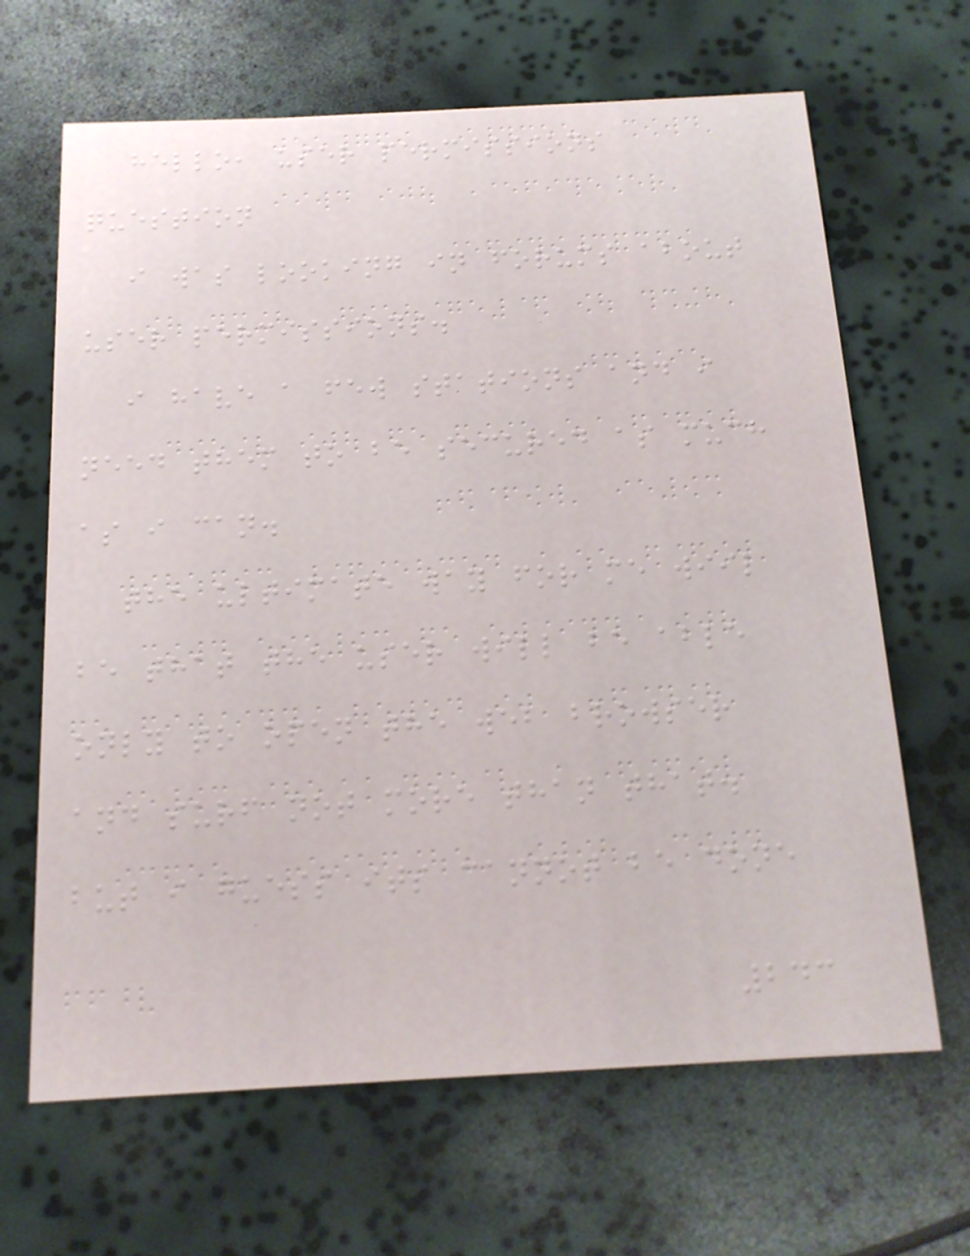hello, user permissions
question
i was looking in forums about
user permissions.
i have a few stations and i
need them to be secured as much
as i can.
the ultimate way for me wiil
be that the user will be able
only to open the web browser
and surf not more than that.
but i guess its cannot be done
243
